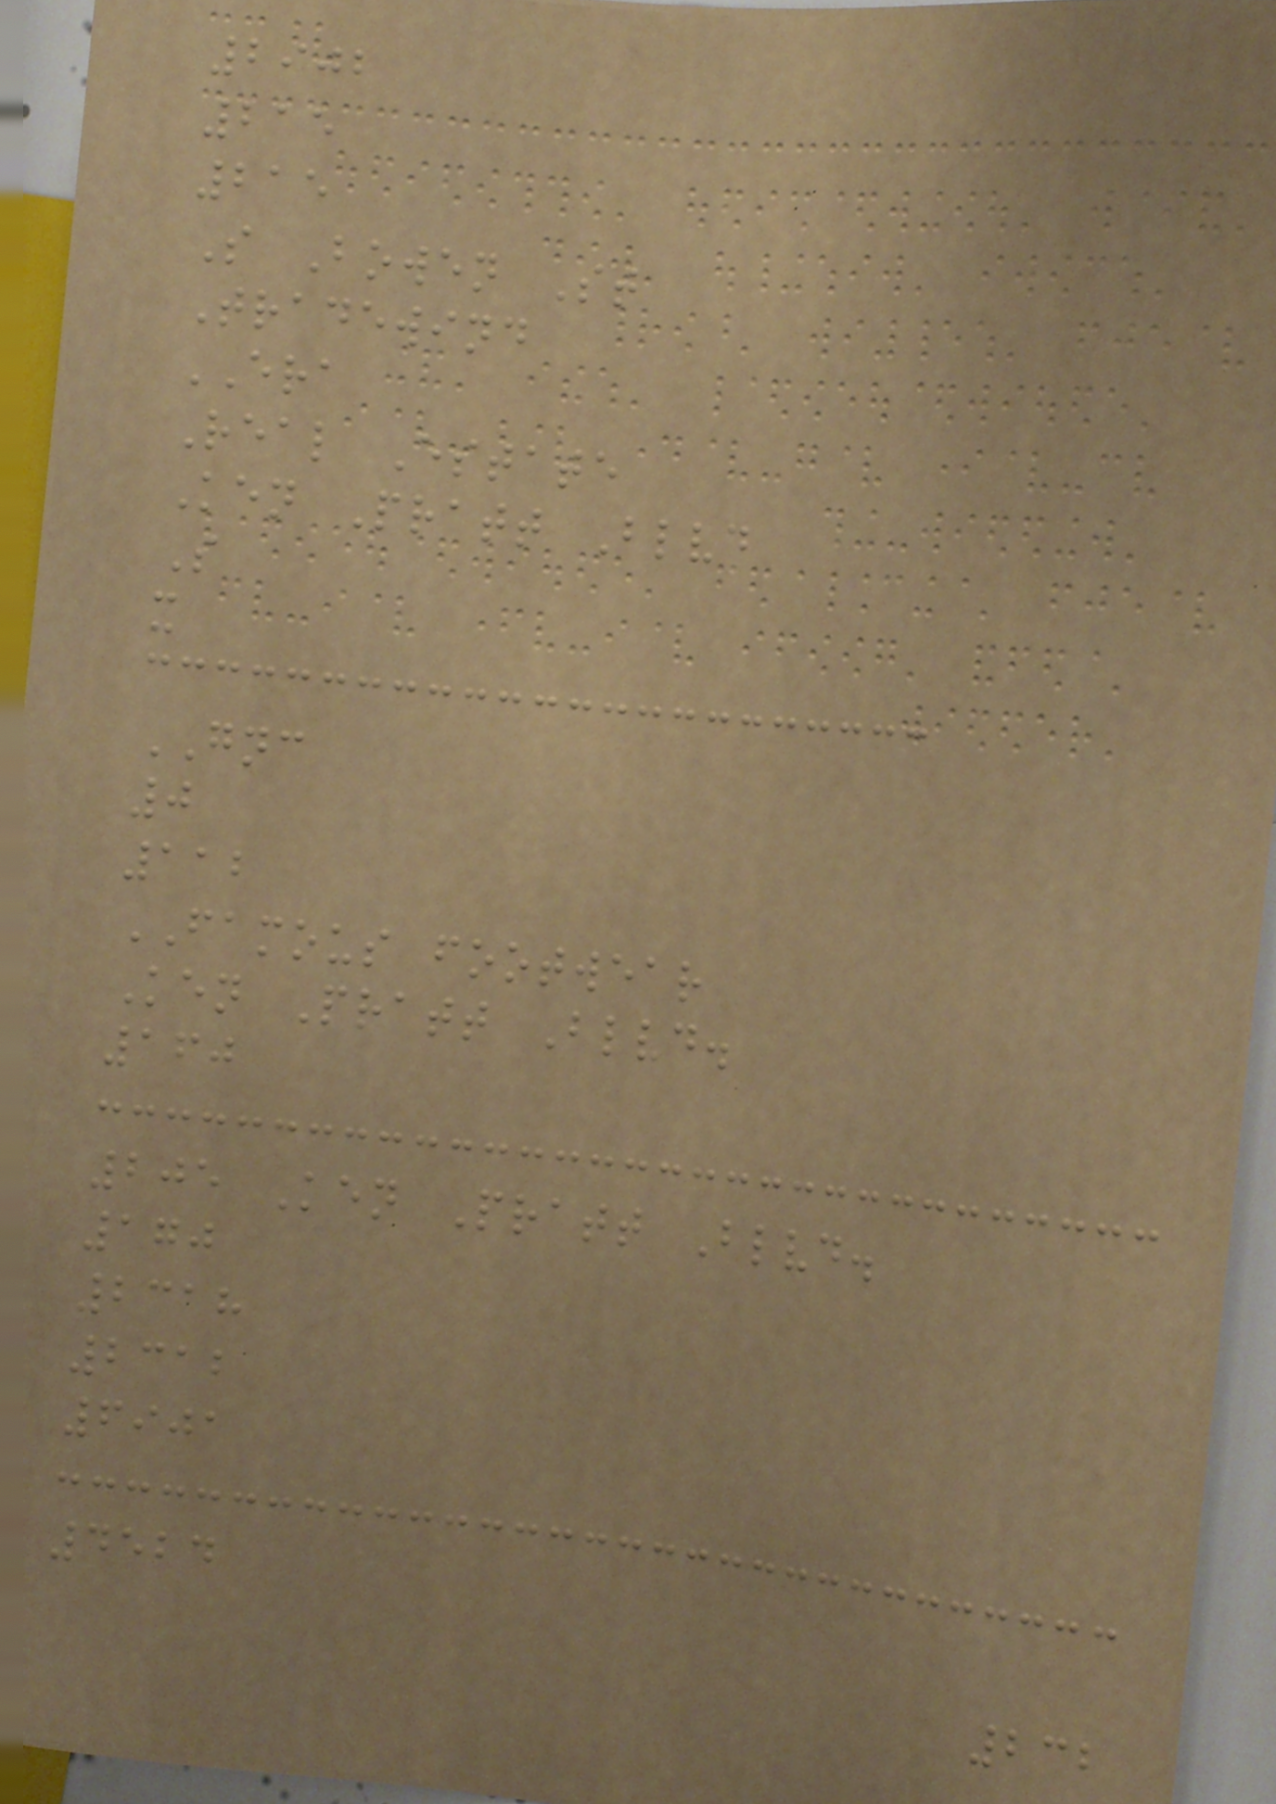2902
215
215
S Bowen St
Tradewind
ERA
Real Estate
Ken Pratt Blvd
S
x
GNC
0
112
FAMOUS footwear
Ken Pratt Blvd.
160
205 Ken Pratt Blvd.
170
2318
2312
6901
4524
232
